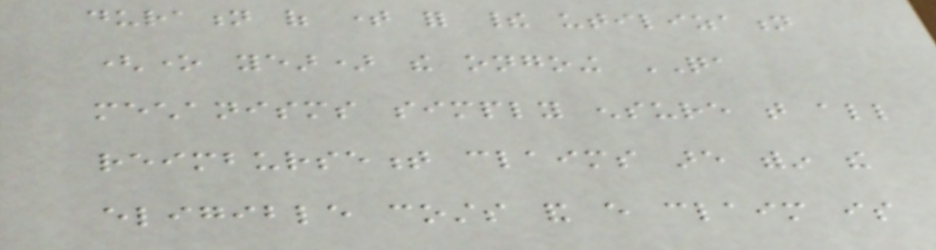duration of time for their utilization
(one year) the ongoing QA
mechanisms simply ensure that all
reimbursement claims are within the
eligible costs and every claim is
